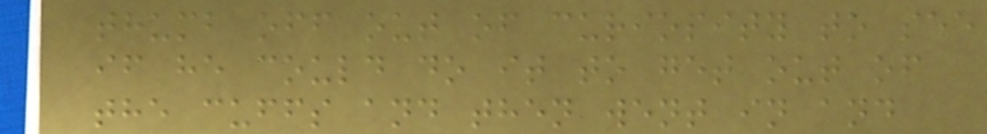thumb off out of curiosity to see
if he could do it to get out of
the cuffs and then went in and
